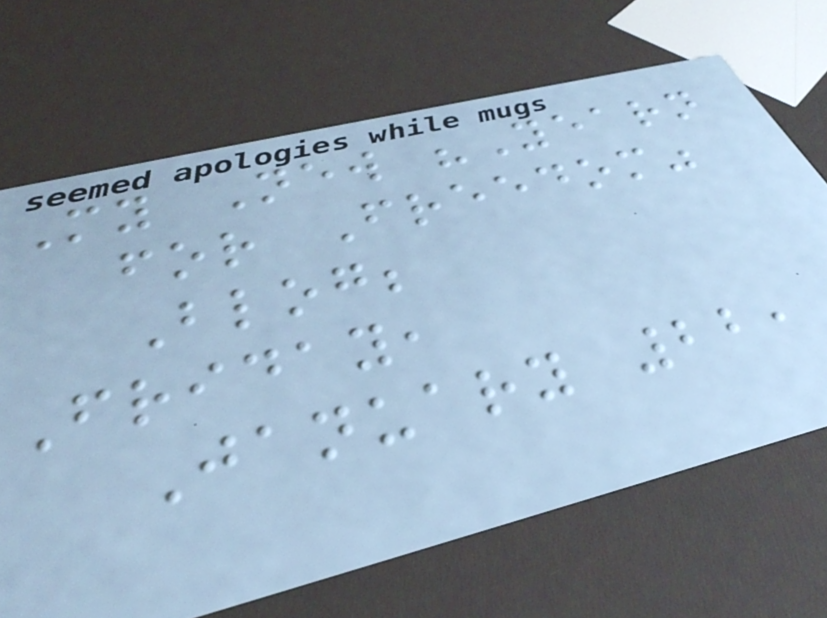My New "Yearn
for Freedom"
Blog;
Friday,
January 22,
